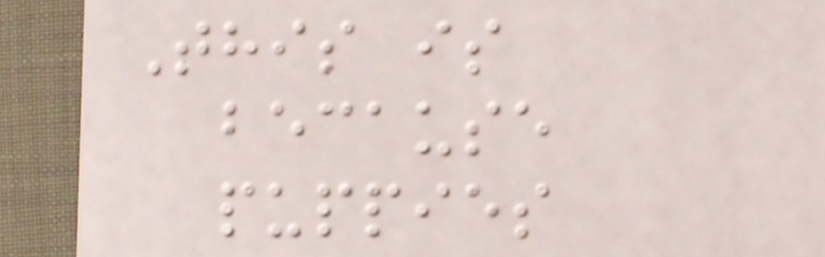This is
because
puppies
